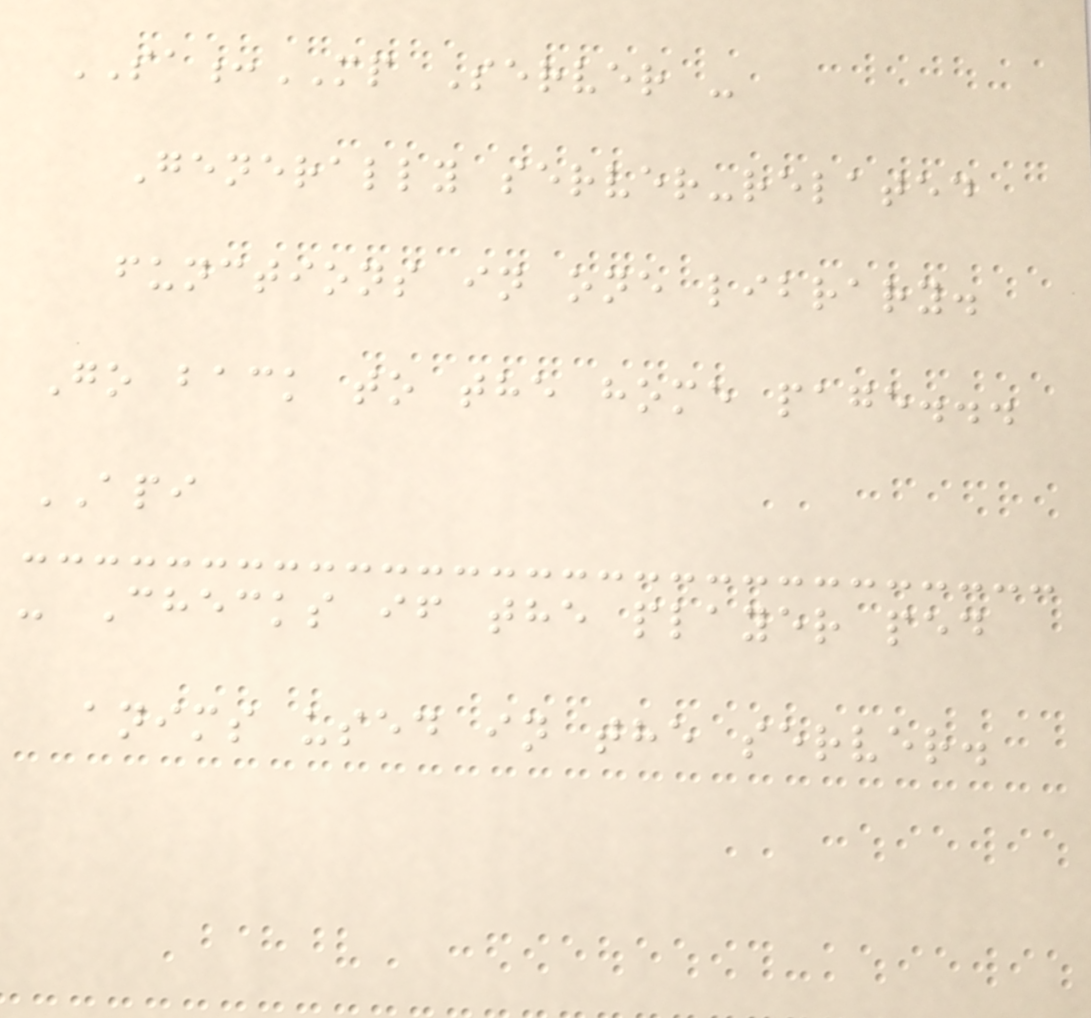SA:MP Server -
Generally server-related
functions in one library.
Go back to the home page...
API
- Checks if the player ped
anims used in the server.
